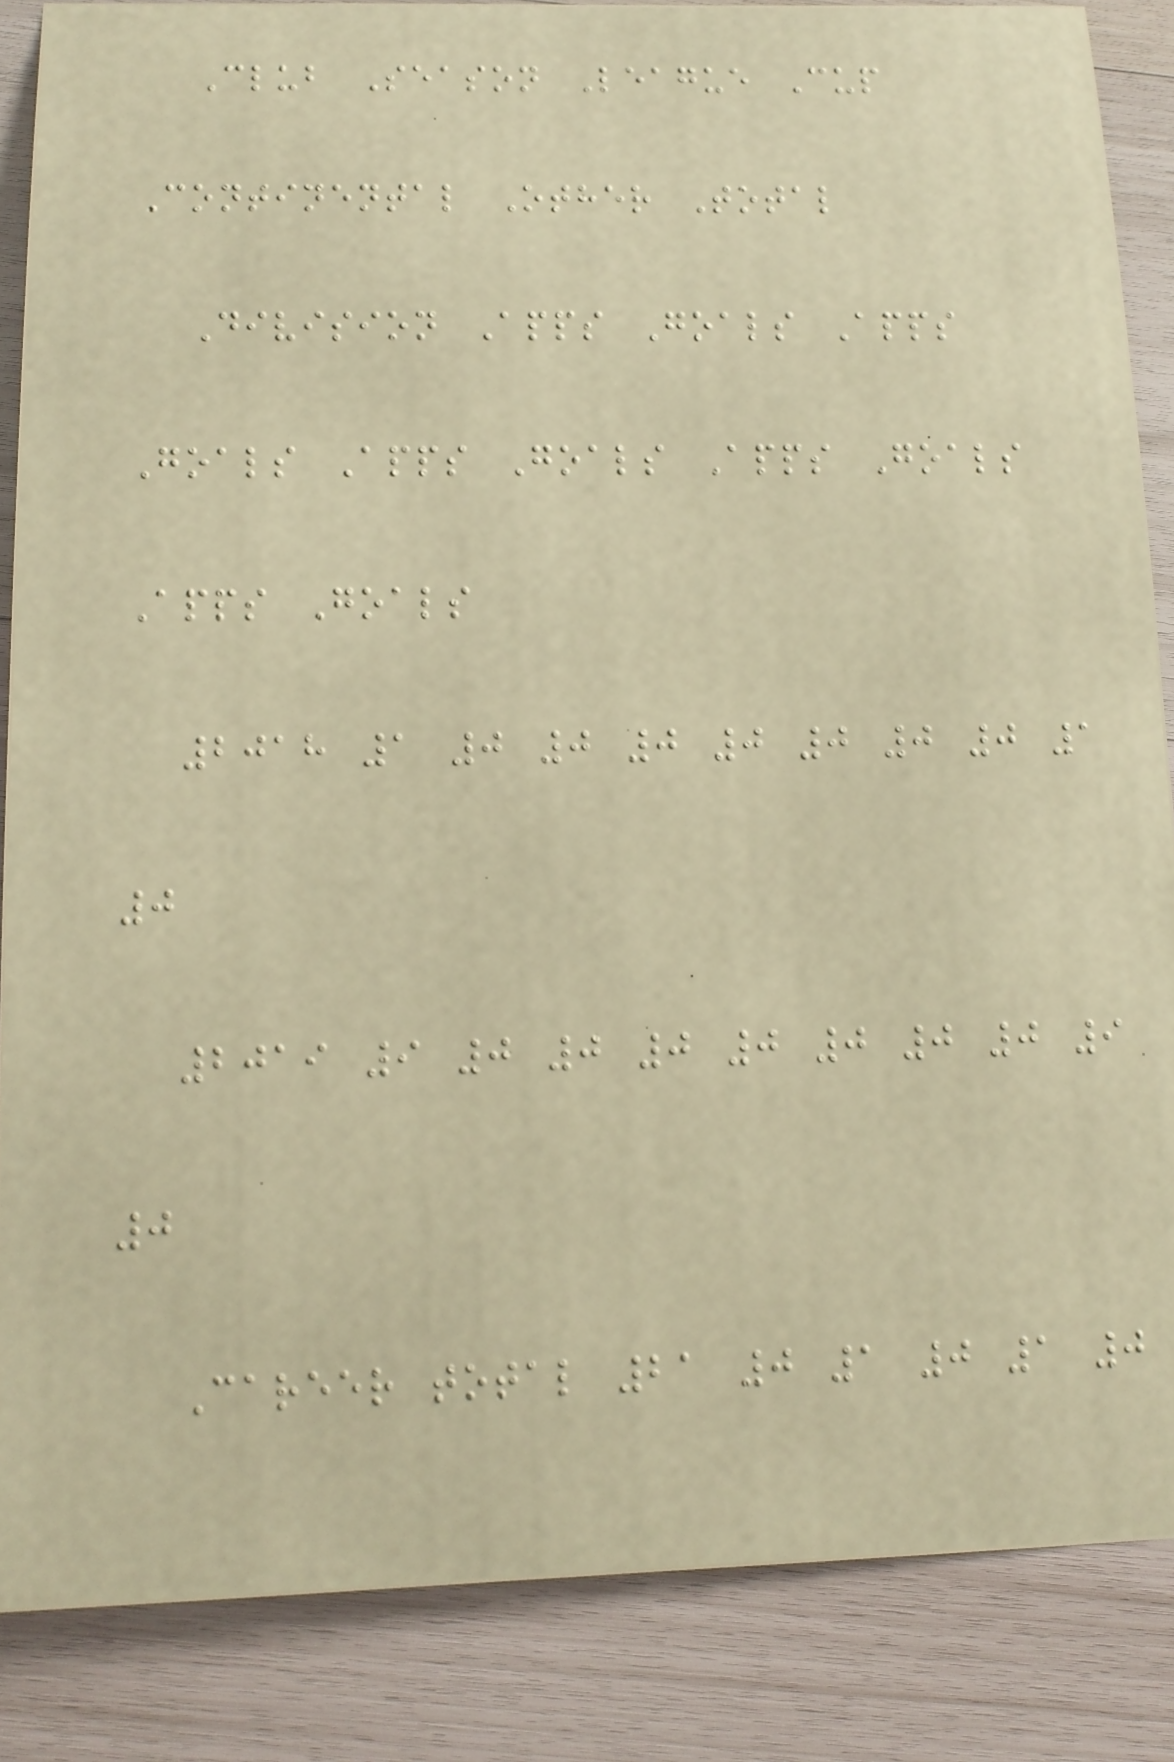Club Season League Cup
Continental Other Total
Division Apps Goals Apps
Goals Apps Goals Apps Goals
Apps Goals
2018 1 0 0 0 0 0 0 0 1
0
2019 9 0 0 0 0 0 0 0 9
0
Career total 21 0 1 0 1 0
